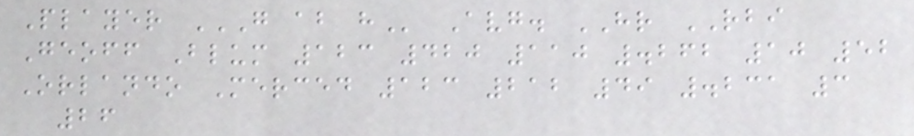Player G AB H Avg. HR RBI
Geoff Blum 123 420 110 .262 10 52
Orlando Merced 123 212 49 .231 3
26
